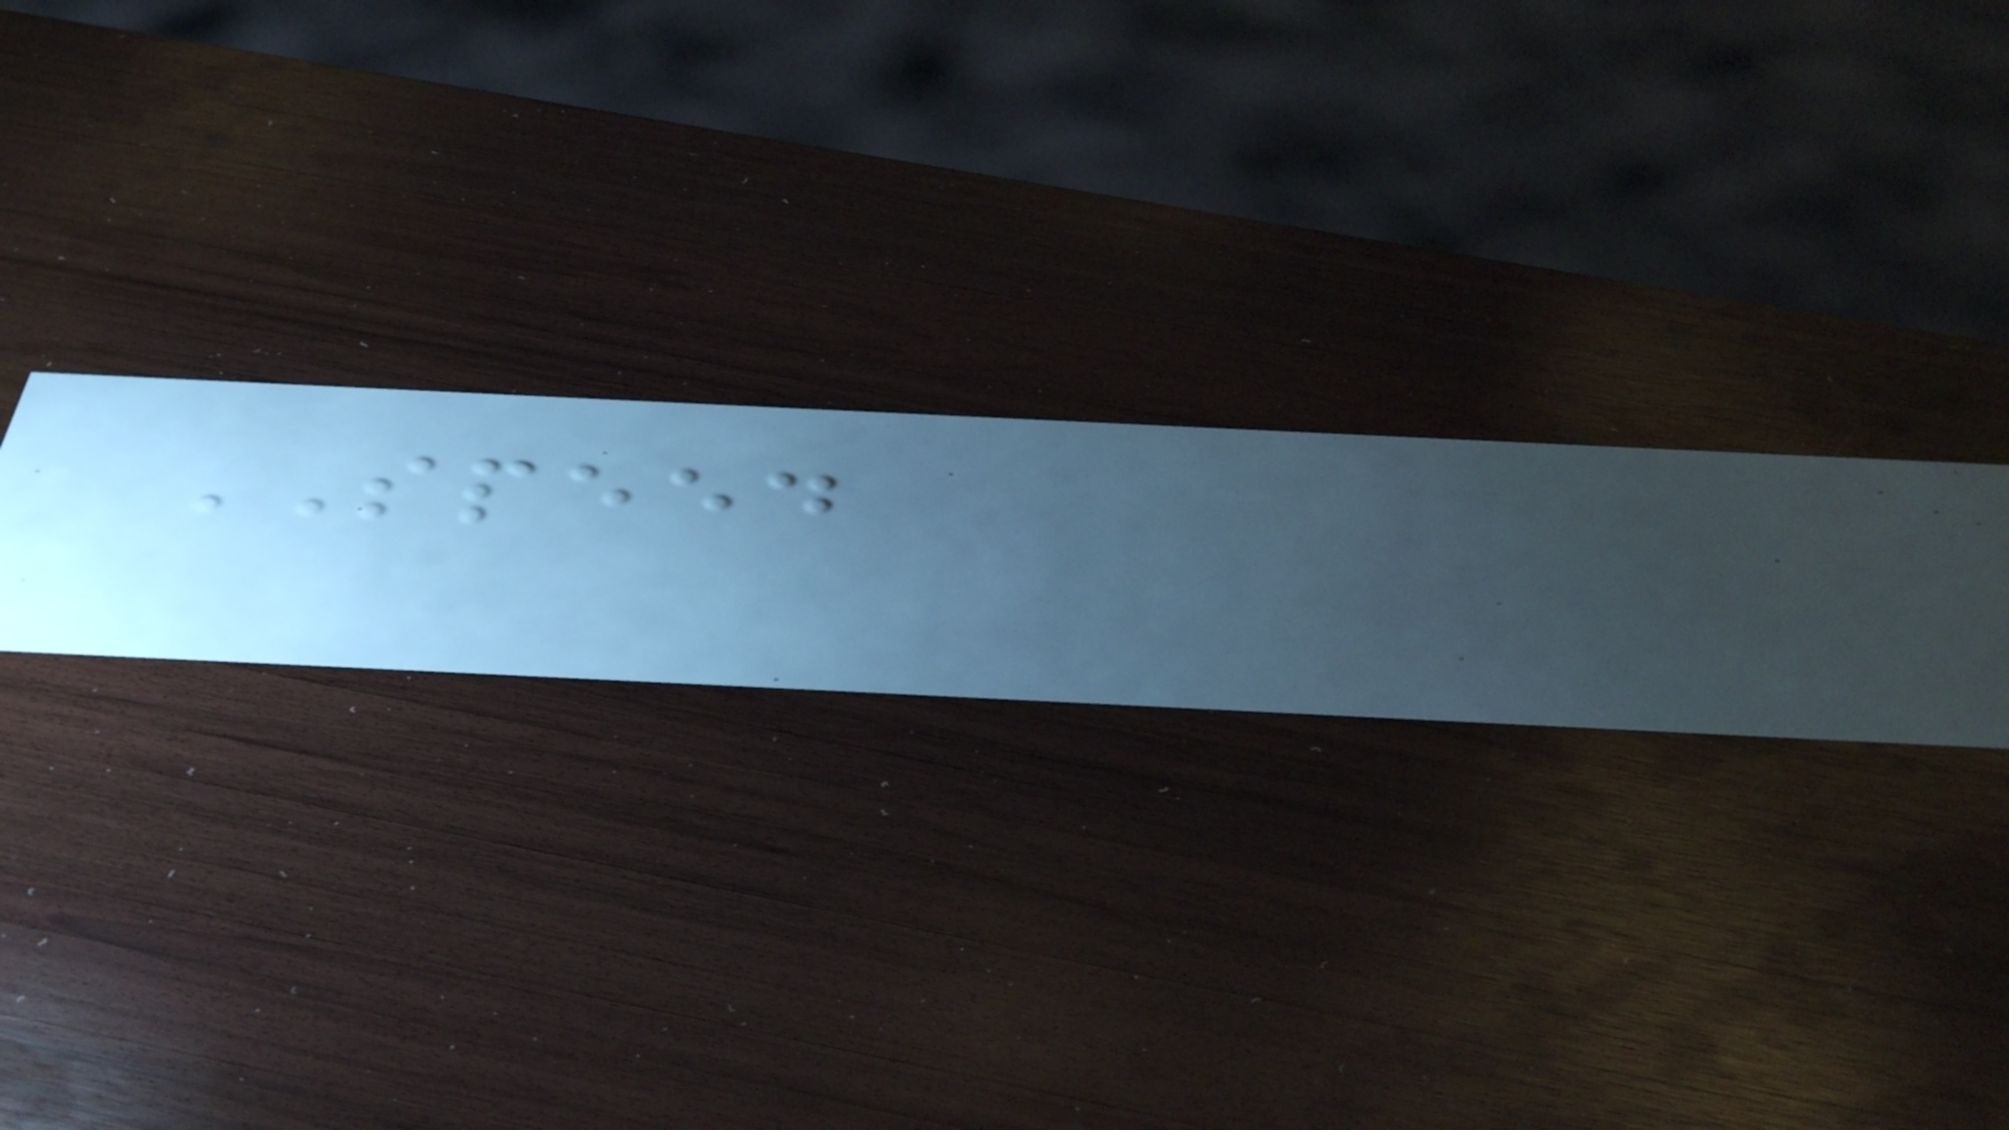SPEED
